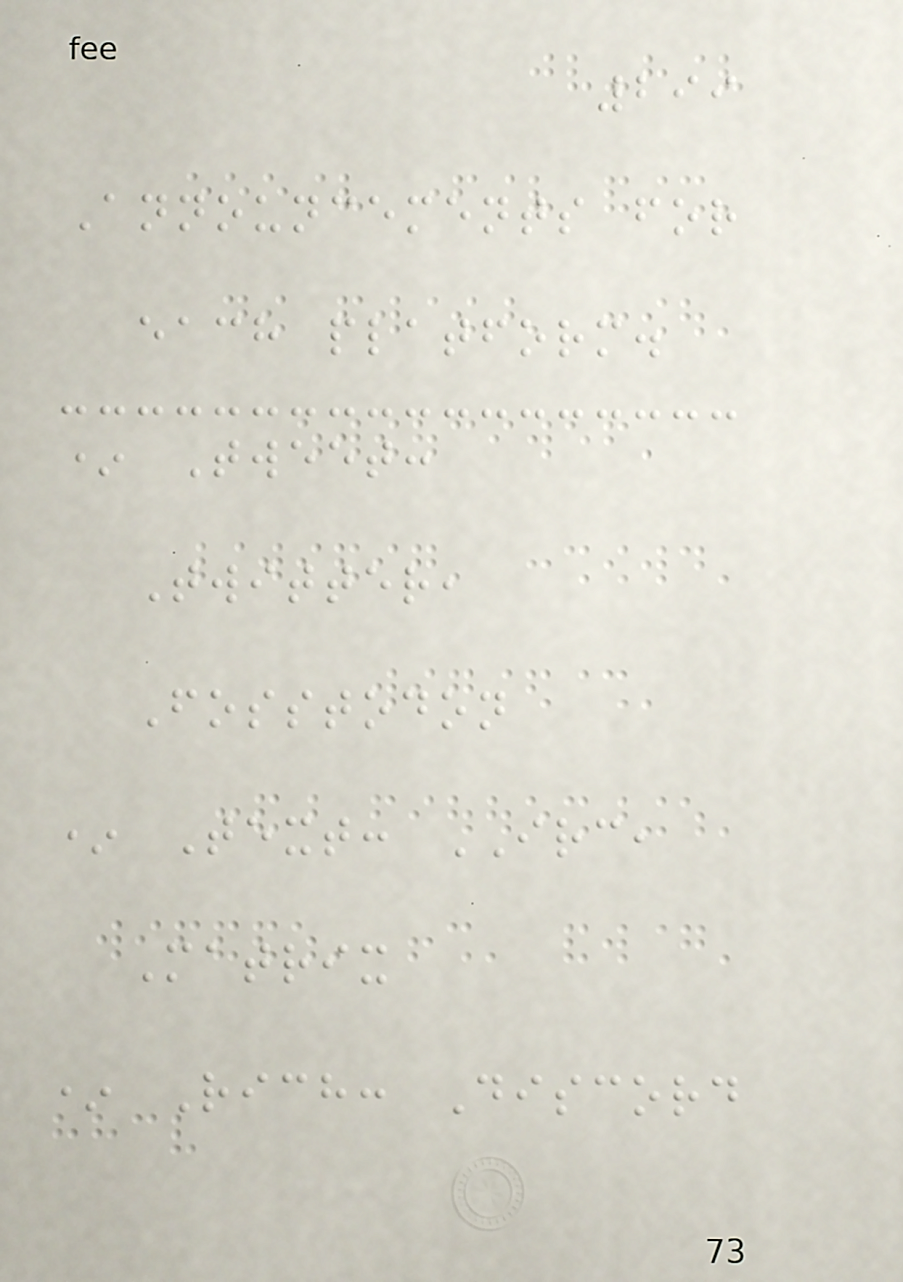299
Announcements for
each platform.
* Tweet:
Twitter,
Fosstodon
* Text: IRC,
Matrix
* Rich: Discord
